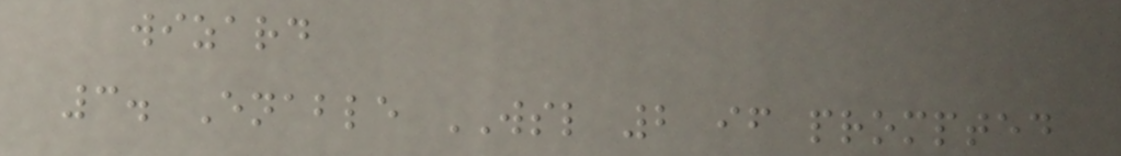wizard
3. Enable WSL 2 if prompted
